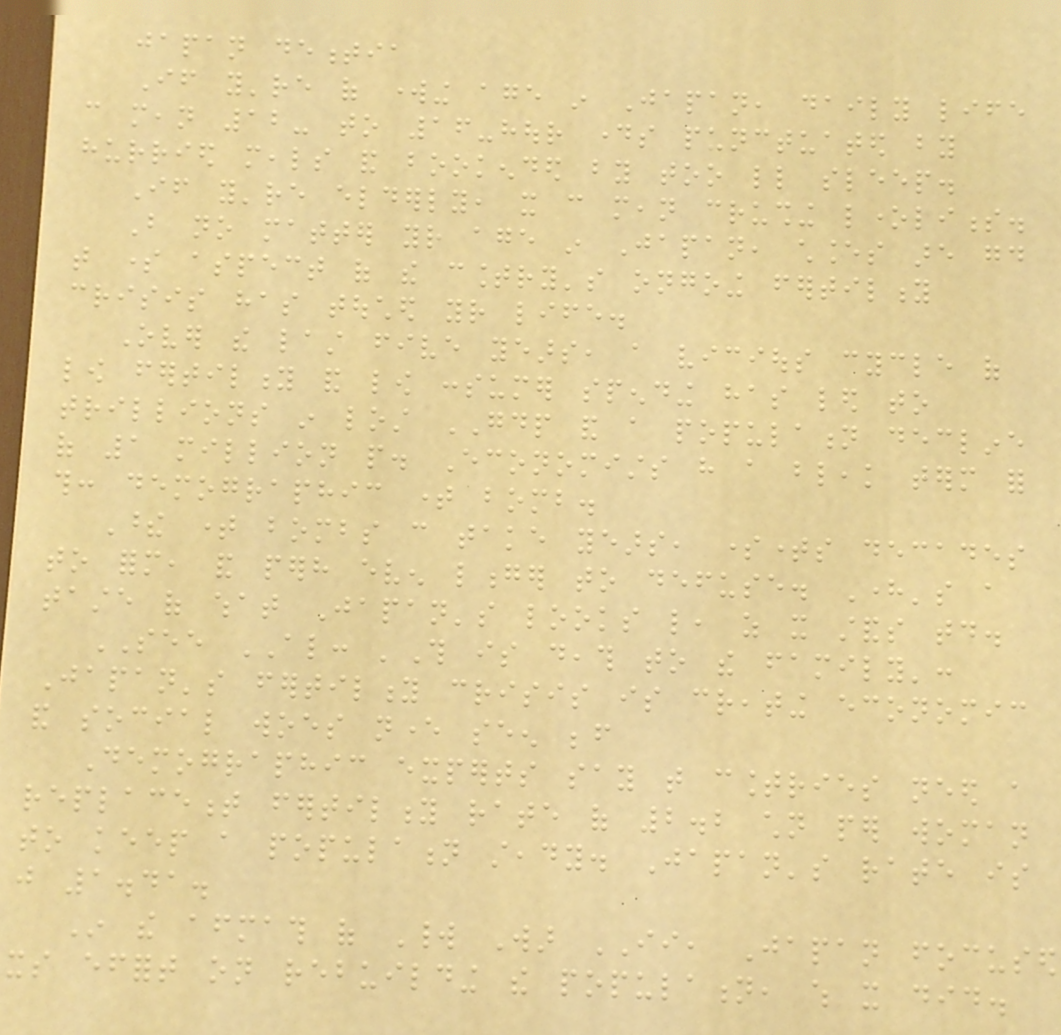japan dementia
If you're of working age in Japan, daily life
can mean 12- to 16-hour days punctuated by
hurried meals and bookended by too little sleep.
If you're elderly, it can mean crushing loneliness.
But no matter your age in Japan, chances are good
that some aspect of the country's ongoing fertility
crisis has touched your life.
Over the last five years, a vicious cycle of
low fertility and low consumer spending has led to
trillions in lost GDP and a population decline
of 1 million people. Economists have a bleak term for
this: demographic time bomb.
These time bombs can take years, sometimes decades
to form, and perhaps even longer to defuse. Here's a
taste of what Japan's looks like, as it stands today.
SEE ALSO: 'This is death to the family':
Japan's fertility crisis is creating economic
and social woes never seen before
Demographic experts say that countries need a
replacement fertility rate of 2.2 children per woman
to keep a population steady. Japan's rate is
just 1.41.
In the aftermath of World War II, Japan focused
its effort on rebuilding the population, which it did.
